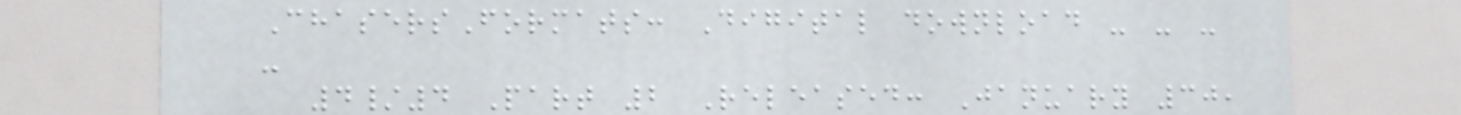ChasersFormats: Digital download - - -
-
4/4 Part 2 Released: January 30,
